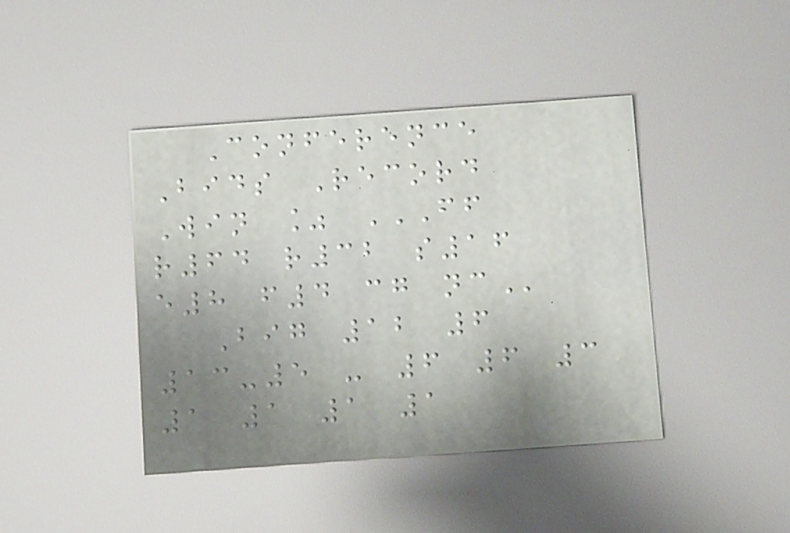Conference
Bids Record
Win % FF
R64 R32 S16
E8 F4 CG NC
Big 12 6
13-5 - 6 6 3
1 1 1 1
